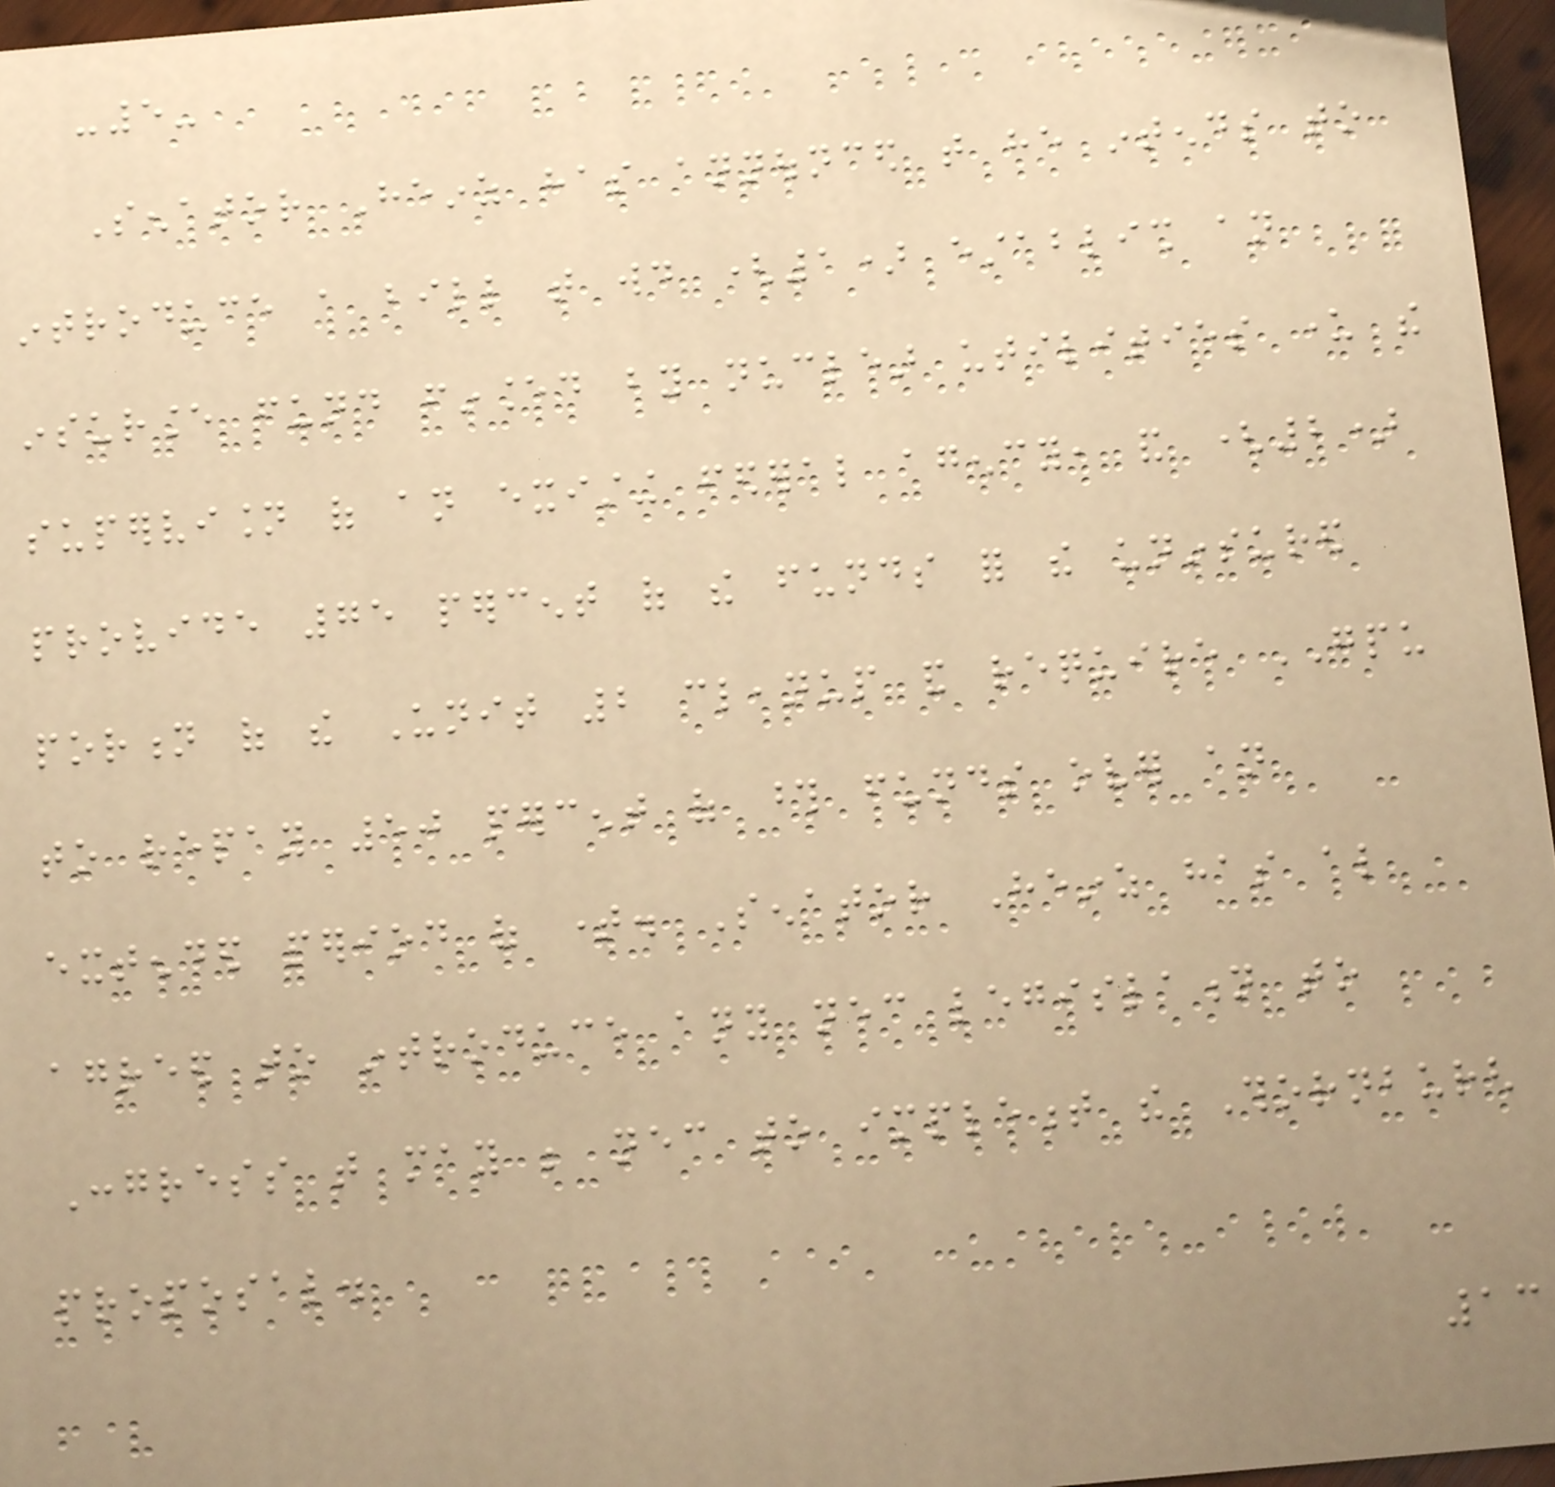-5-
Senator Heinz has announced that he intends to
introduce a bill that would (1) establish an
insurance fund financed by nuclear utilities under the
supervision of an existing federal agency, and (2)
provide 75 percent of the funds for the uninsured
portion of the Unit 2 cleanup and require GPU
to repay 50 percent of those funds over an
extended period of time. Senator Heinz has also
agreed to introduce any necessary legislation to
Congress that may be necessary to implement the Thornburgh
proposal.
13
